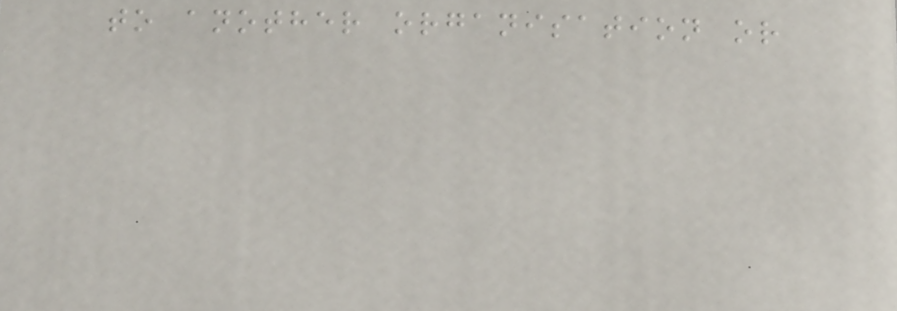to another organisation or
